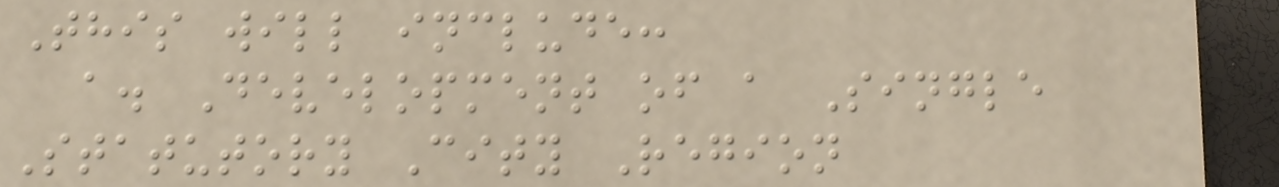This will include:
a. Development of a Single
Statutory City Region
